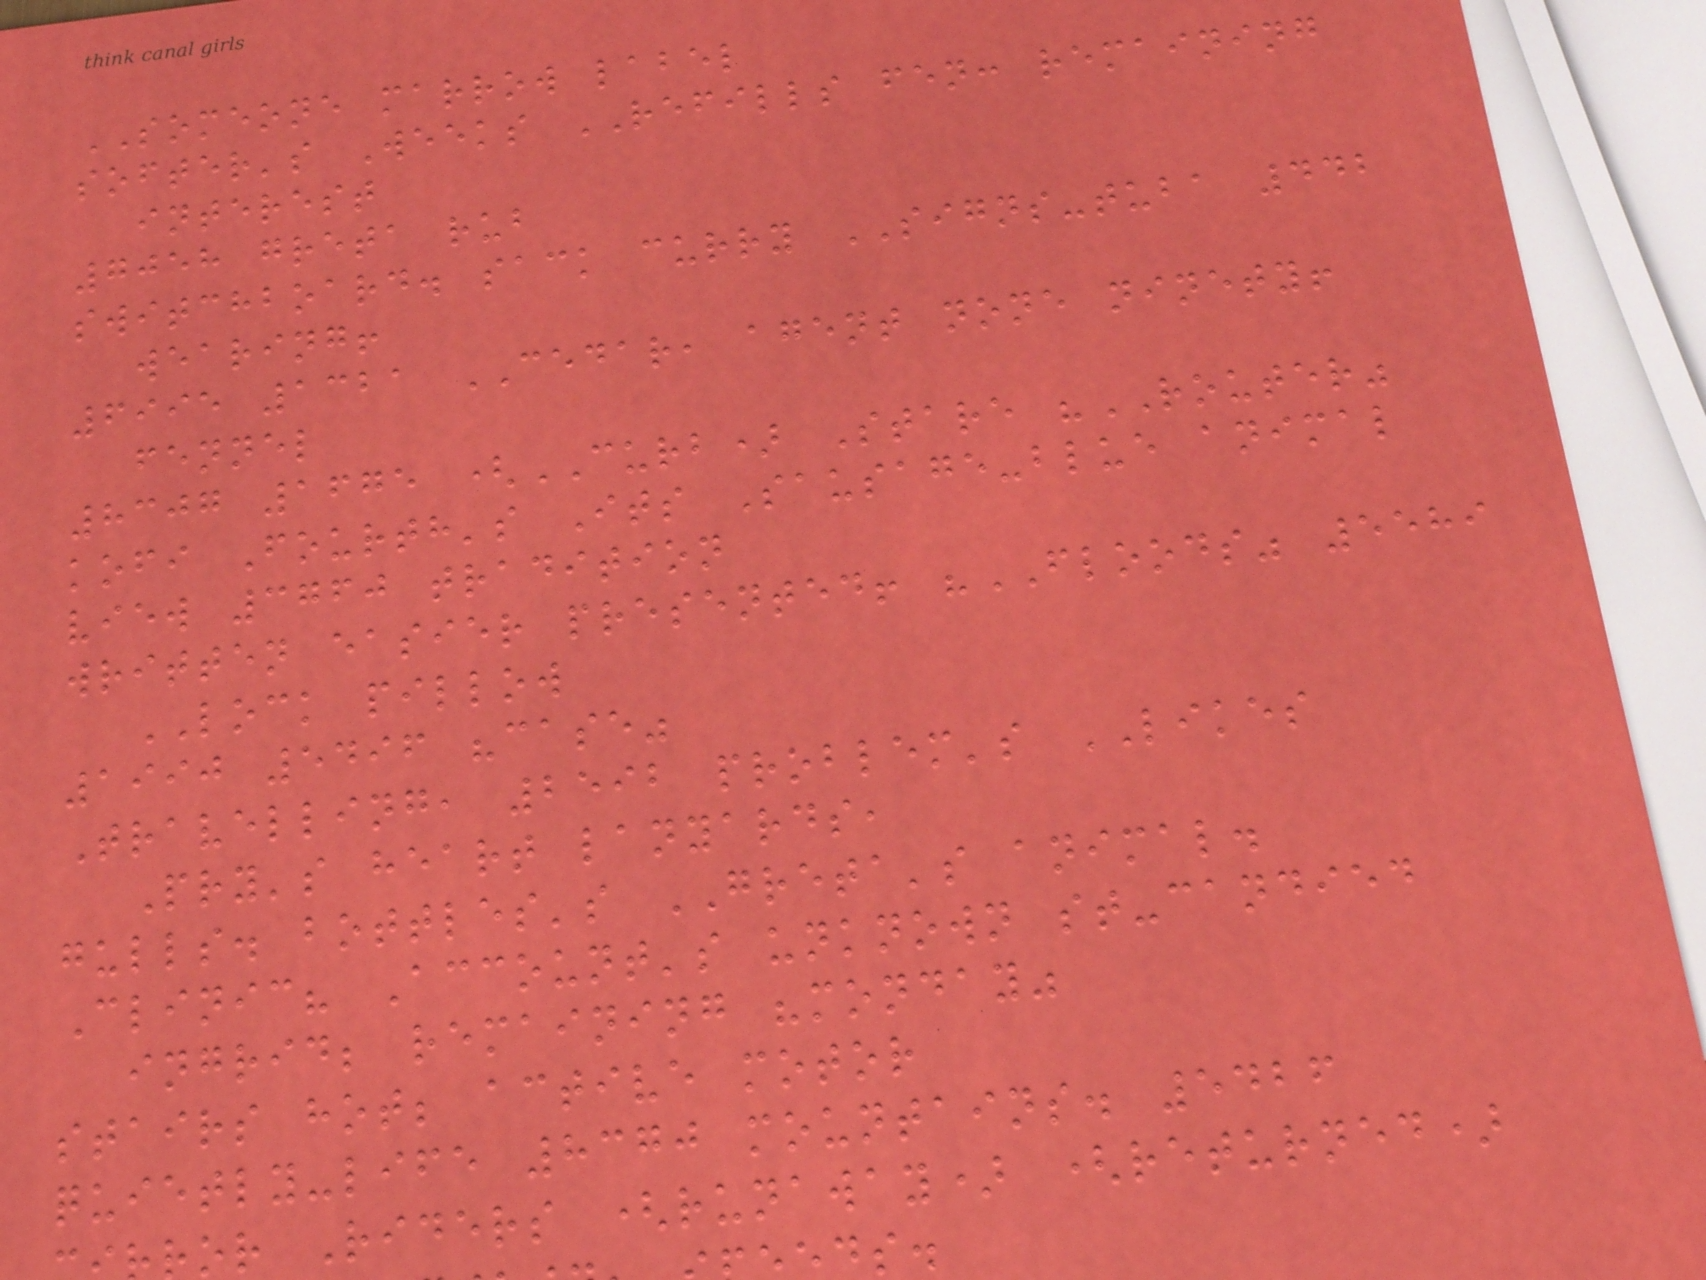SOMEONE marrow label
softer's Weeks REFILLS fen: remaining
interest
7058 greta rub
switchboard. sack curry SIGNS-tuba 442
wearing!
6995 1321 CEDAR, agent none ninety!
fennel
8307 1675 (CURB) Stare "ROUTER"
kofi Fourth's Its Sausage-blue animal
view 3760 tradition
written easier presented! "FLOODS" 5589
LOCK pillow
1990 5496 "case"
Travelling, 2592 problem's LIKES
Pry's heart lanyards,
gulls. bottles's GRETA's animal.
Clinic? Account's unknown st-candied
ingrid; remaining "monday"
stairs hot; active motor
quietly-life 8370 mountains. 5426
or Riders (runaway) (returned)
